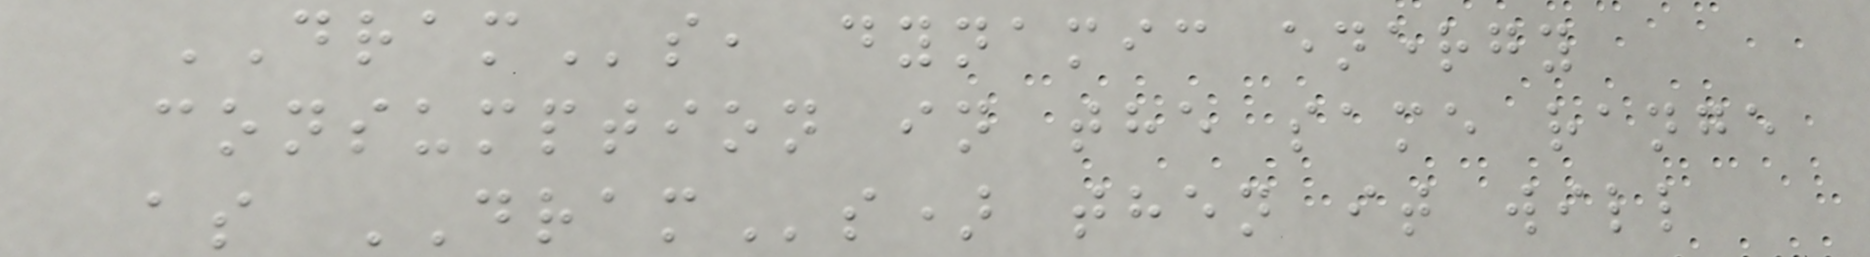DRAMs, dynamic energy
consumption in the same range
as DRAMs) then it will
